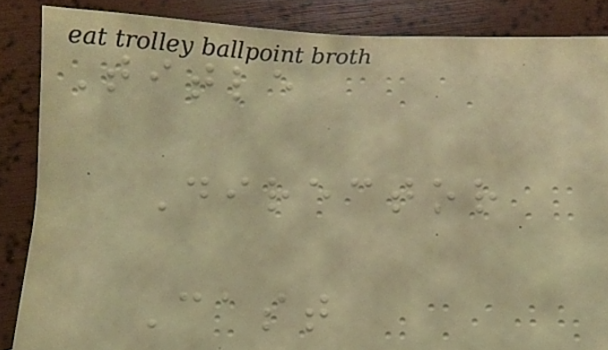Title
Director
Cast
